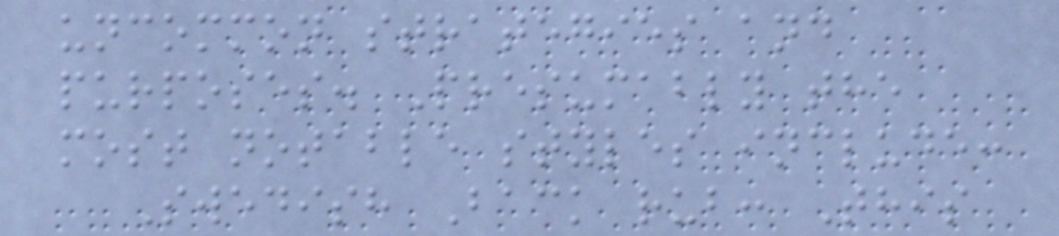uncommon strategies and
purposes. Presumably the
most notable styles include:
Swedish Back rub: This
